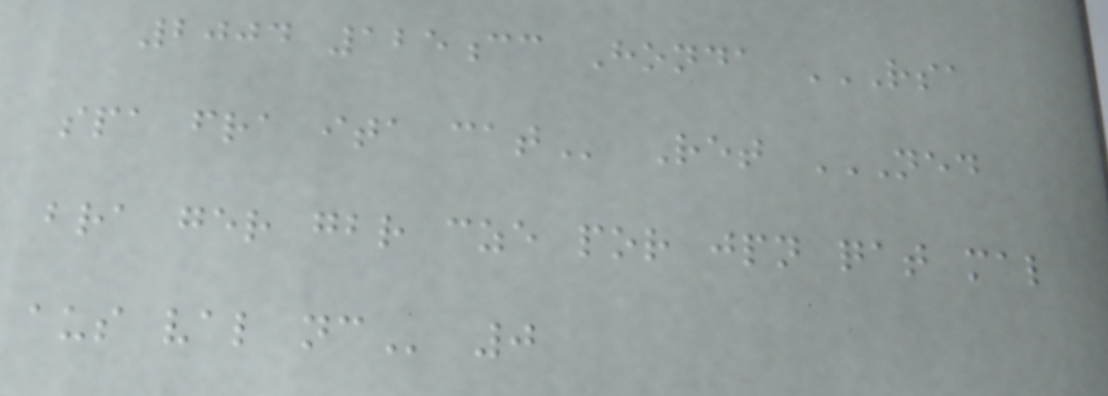2004 125cc Honda RSA
SPA FRA ITA CAT Ret NED
BRA GER GBR CZE POR JPN QAT MAL
AUS VAL NC 0
